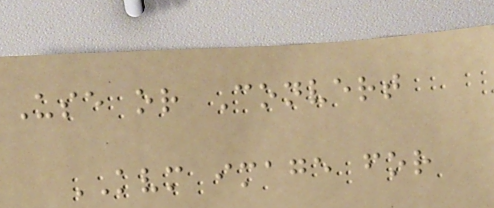Use or Convert
KVM image for
